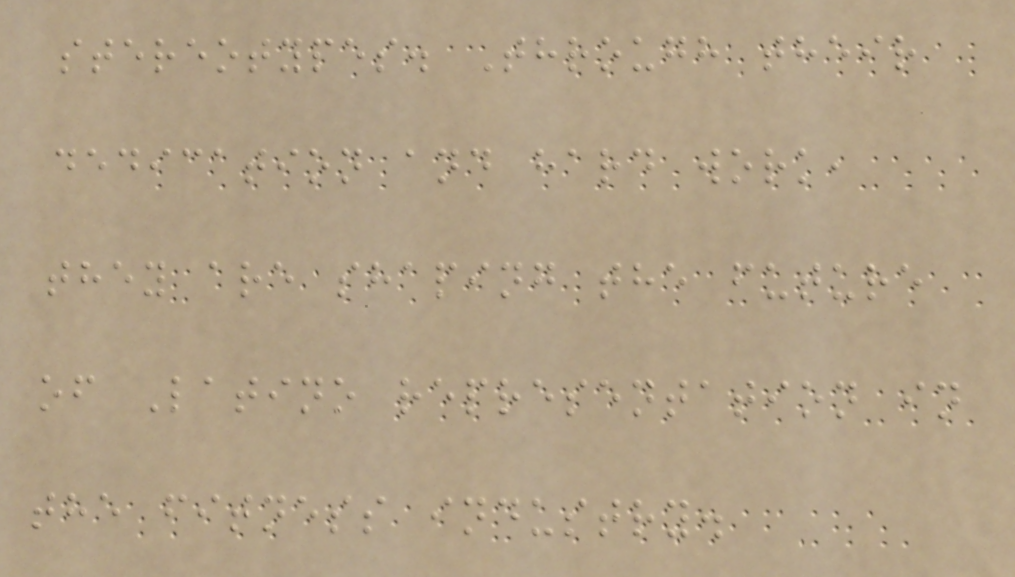stereotypes. Through their
dedication and hard work,
they are shaping the future
of Latino representation in
the fitness industry.
